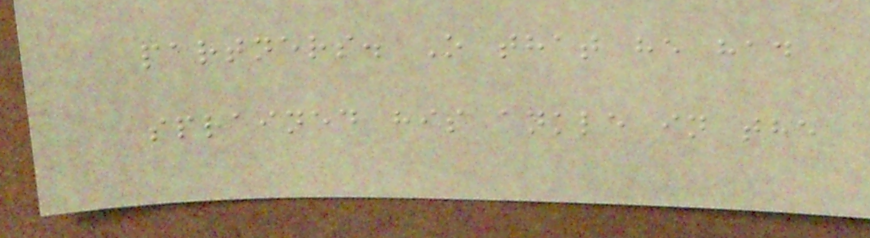partners. O that he had
sprained his ankle in the
